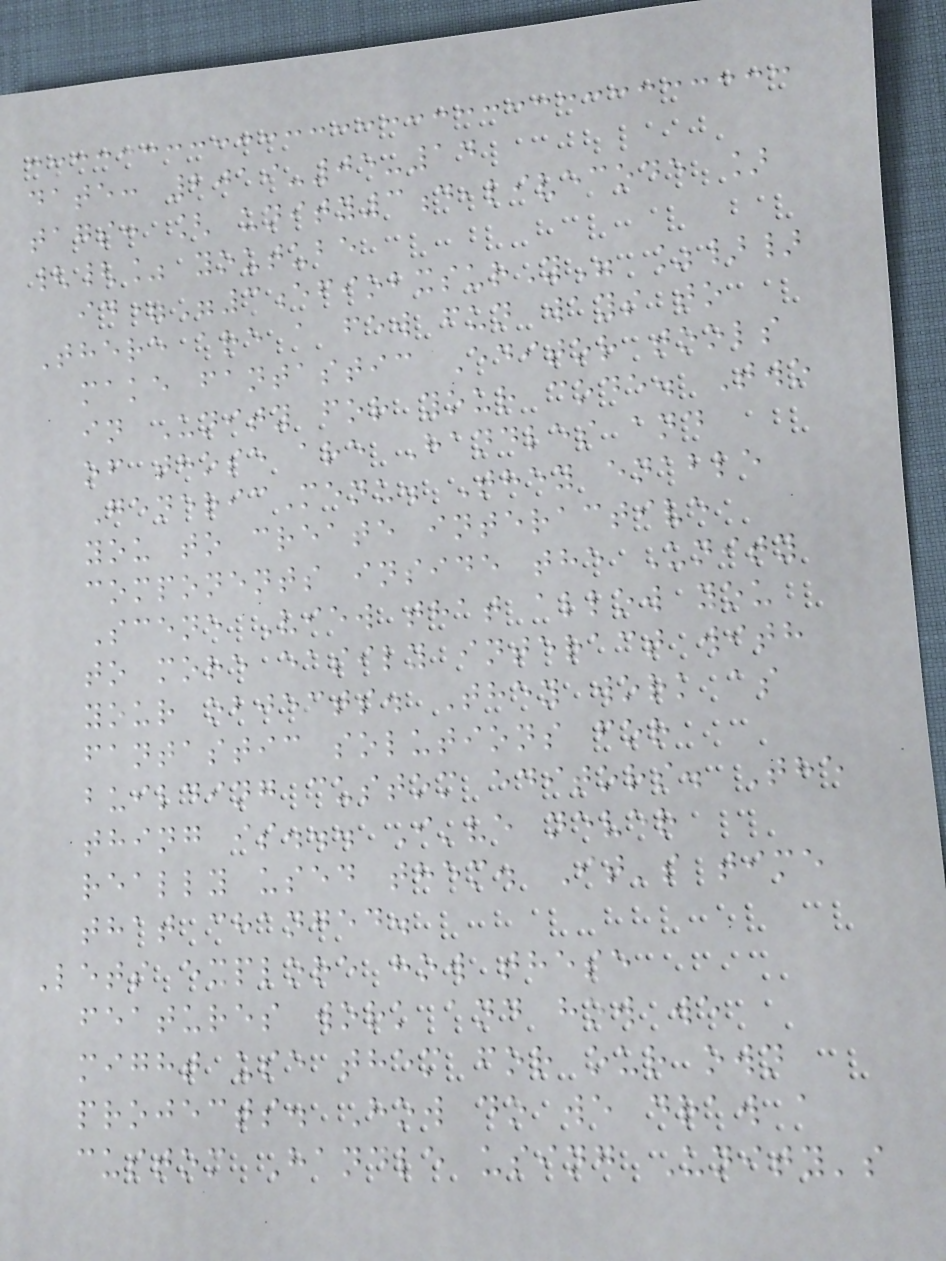date: 2019-05-14
tags: [ unity3d,livecode ]
{{% youtube
id="3efiobxsurY" %}}
There are a few fun ways to
make fantastic Editor tools
in Unity for your code. Two
of those are Handles and
GenericMenu. They enable
you to create interactive
components inside the Unity
Scene View that allow you
to more easily interact with
your objects. They work as
fantastic solutions for
building custom editors. The
thing is... I've never
really used them. It's time
that changed.
Lets explore how these
features work and how we
might use them for our own
projects. How do we draw a
custom Handle using Unity's
